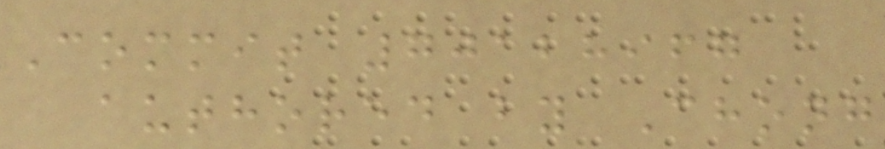Commit 70128967
authored by Chong
